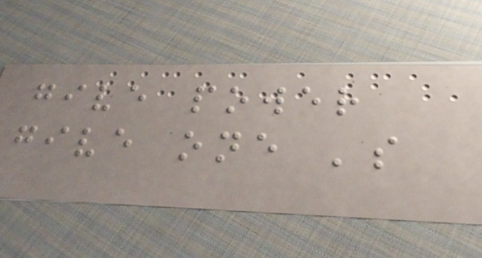give power
give one 's
